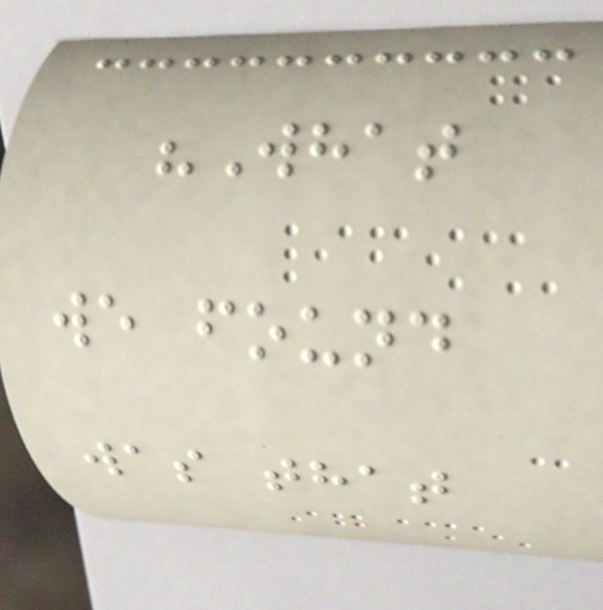"What
we found
was that
